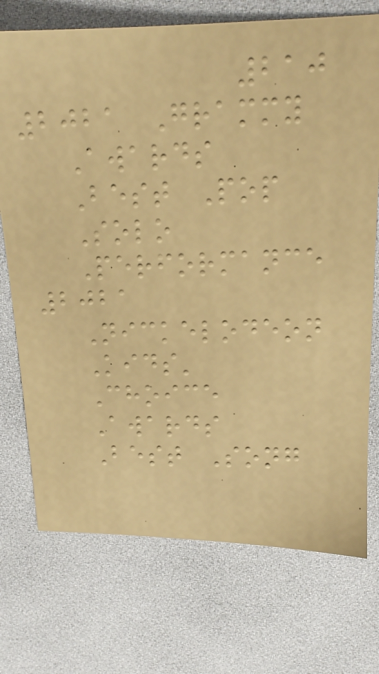210
2021 Grammy
Awards
Best Pop
Solo
Performance
2021
Nickelodeon
Kids'
Choice
Awards
Best Song
